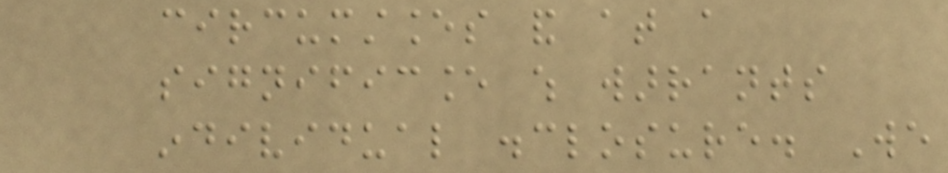circumstances and at a
significance which warrants
individual disclosure. We
